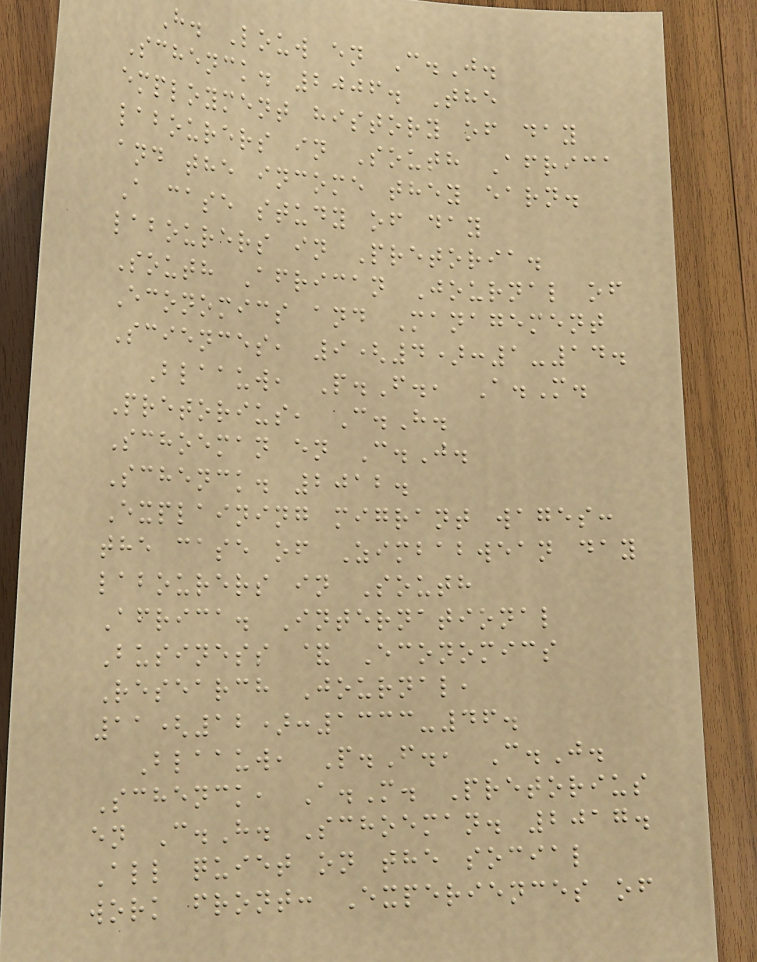H. Louw en C.J.
Schenck. 2006. The
employment history of day
labourers in South Africa
and the income they earn.
A case study of day
labourers in Pretoria.
South African Journal of
Economics and Management
Sciences, 9(4):1-14.
Blaauw, P.F., A.M.
Pretorius, C.H.
Schoeman en C.J.
Schenck. 2012.
Explaining migrant wages:
the case of Zimbabwean day
labourers in South
Africa. International
Business & Economics
Research Journal,
11(12):1333-46.
Blaauw, P.F., C.J.
Schenck, A.M. Pretorius
en C.H. Schoeman. 2017.
All quiet on the social
work front: Experiences of
